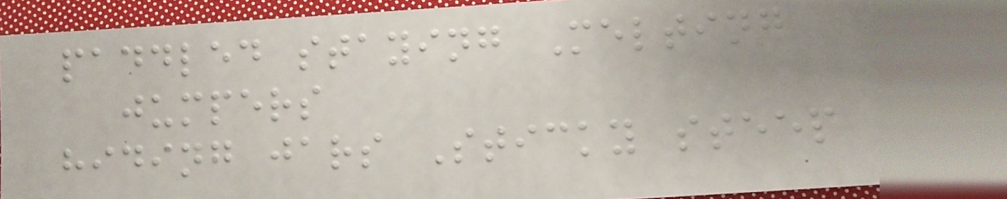paddled staying Melting
jumpers
hiding jars Sticky steep
